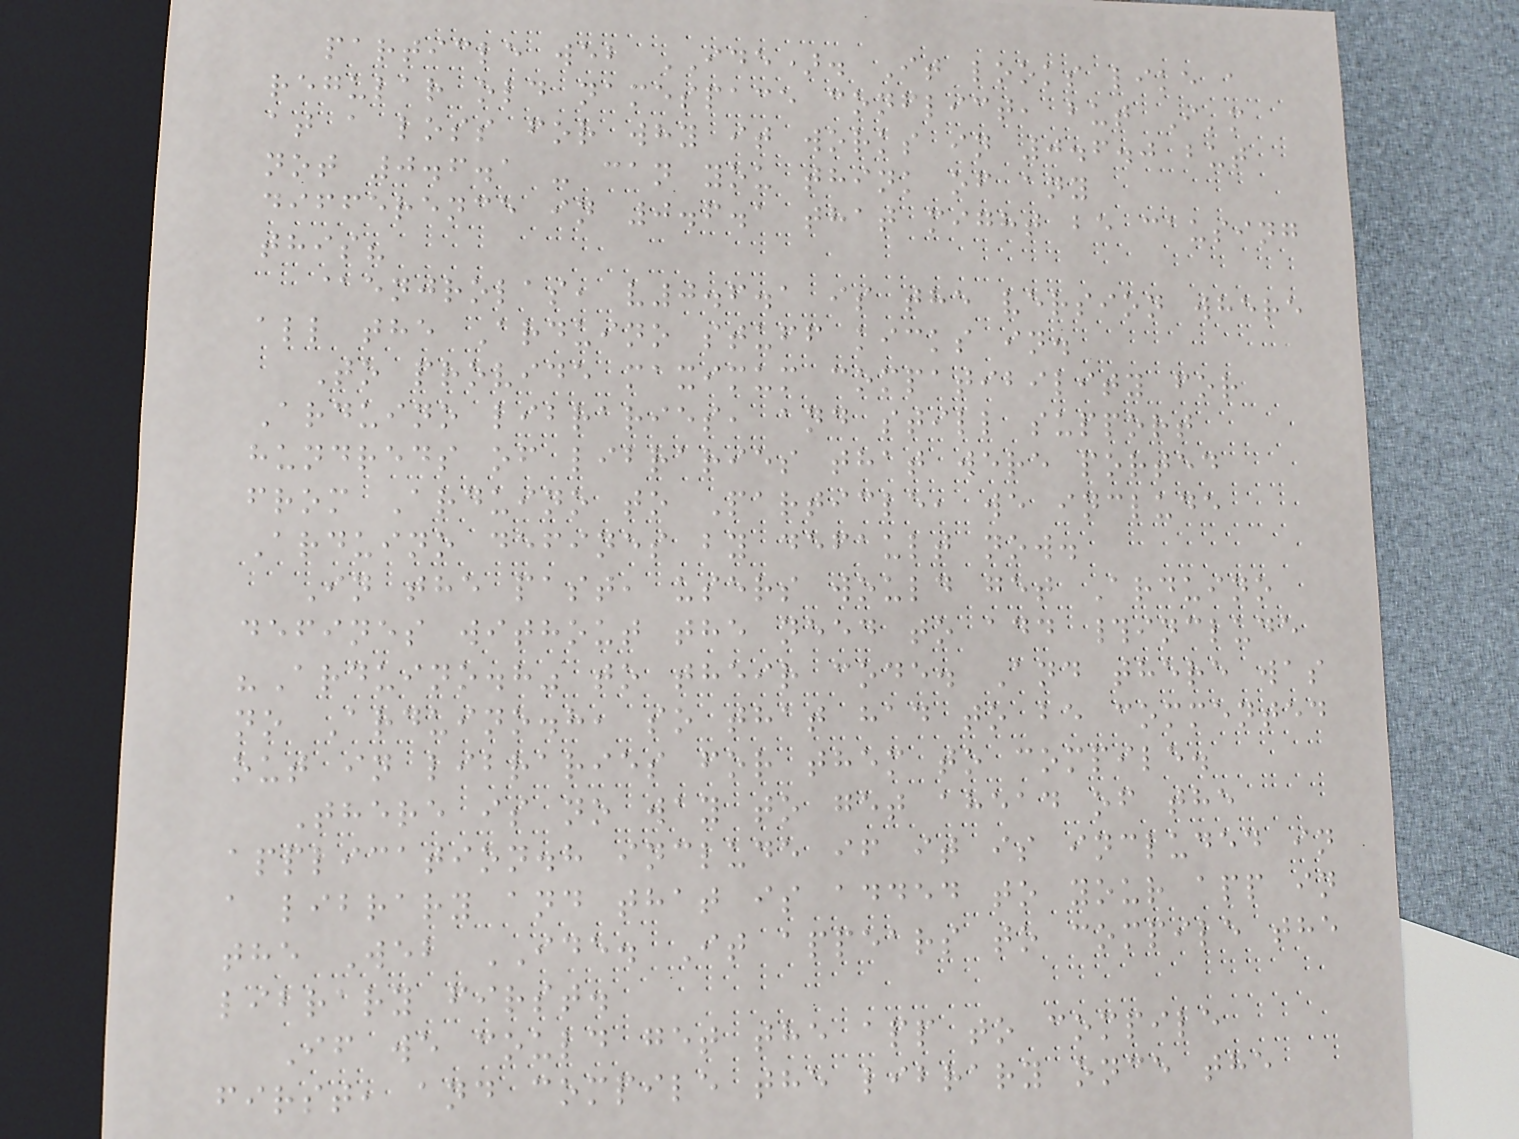particle web IDE). It looks like a
regular old namespace conflict, but I'm
at a loss for why it works in 0.6.0 but
not 0.6.1 - can you think of any
difference in 0.6.1 that might be causing
this?
@enjrolas, v0.6.1 is the version where
all the Arduino stuff kicks in.
To provide maximum compatibility for
Arduino libraries, and still support
hundreds of libraries that were ported
from Arduino to Particle, we include
Arduino defines by default now.
In the past, users would get Arduino
defines without the need to add #include
"Arduino.h" to their code. And there was
no Arduino.h, so that had to be commented
out in libraries for them to compile.
There is no way to get ahead of the
application.h include if it is included in
a library and that is added to your app in
the Web IDE. It appears to compile the
library first.
If we could get the app to compile
first, and compile the library once the
